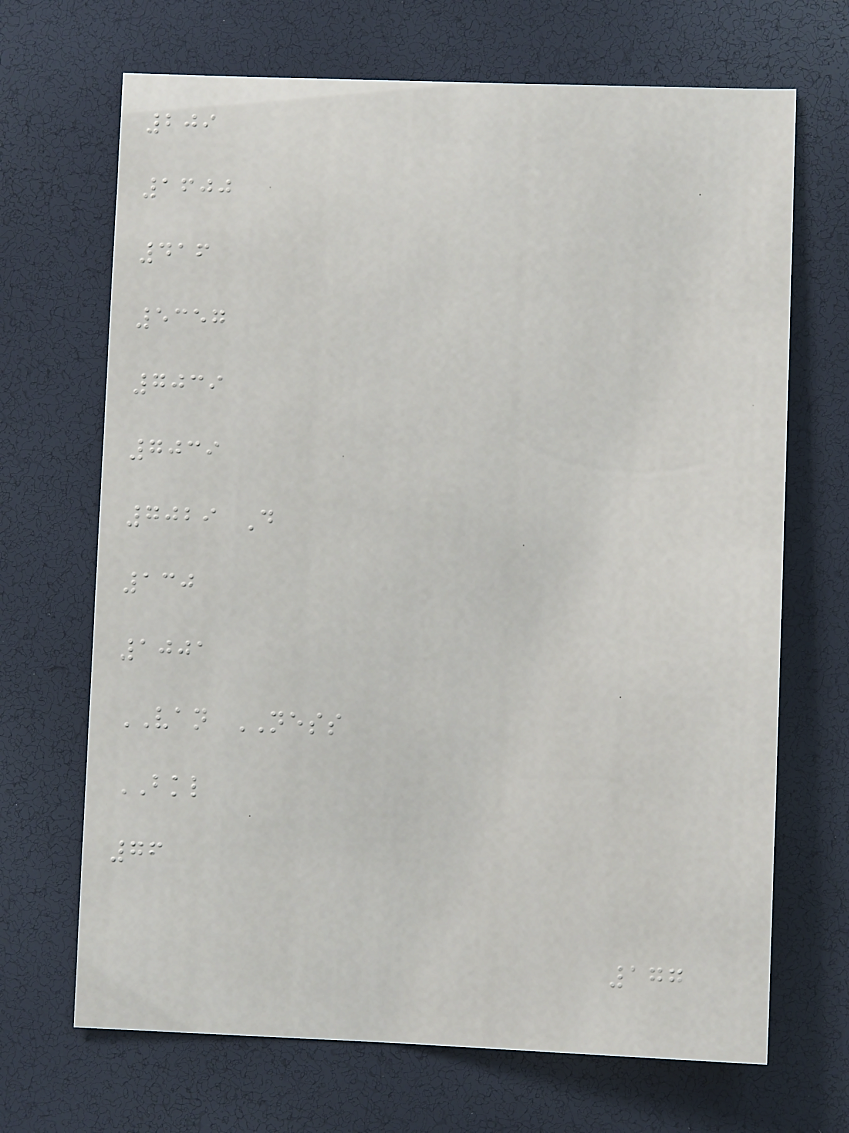209
1600
416
5357
7039
7039
7029 D
130
1001
VAN NESS
BKL
76
177
